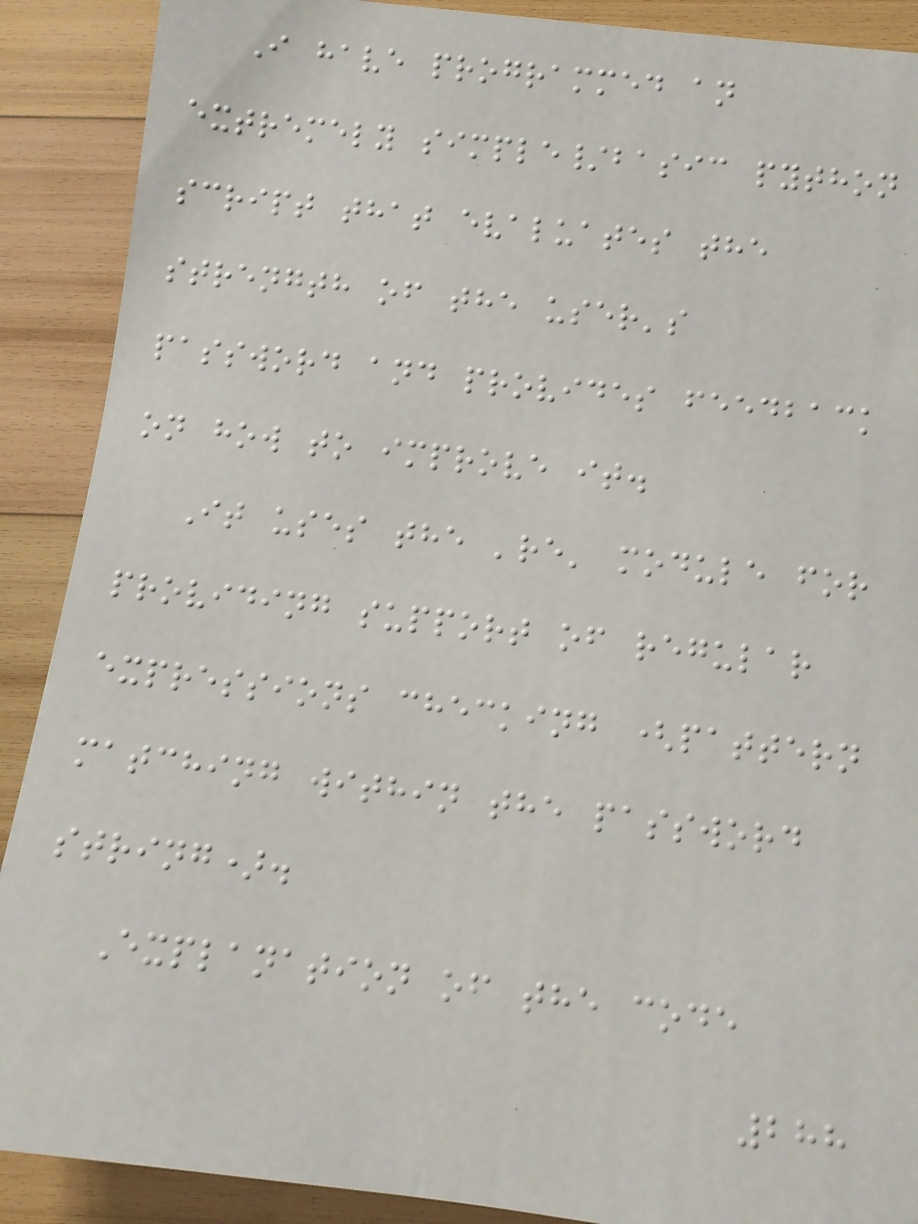I have programmed an
extremely simple/basic python
script that evaluates the
strength of the user's
password and provides feedback
on how to improve it.
It uses the 're' module for
providing support of regular
expressions checking (pattern
matching within the password
string).
Explanation of the code
288
